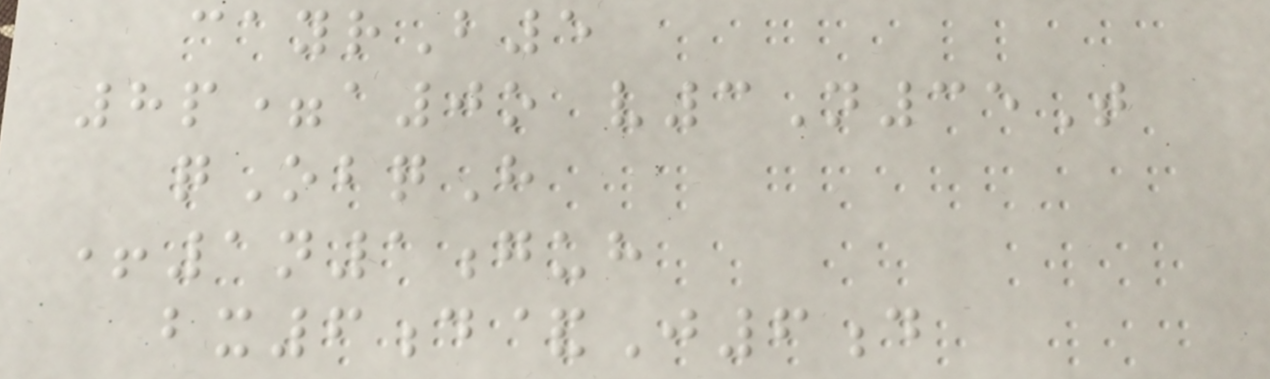cayrB5
8p=a0o v3N35T
qObqH
+1n1guh
bx6d&J6d
